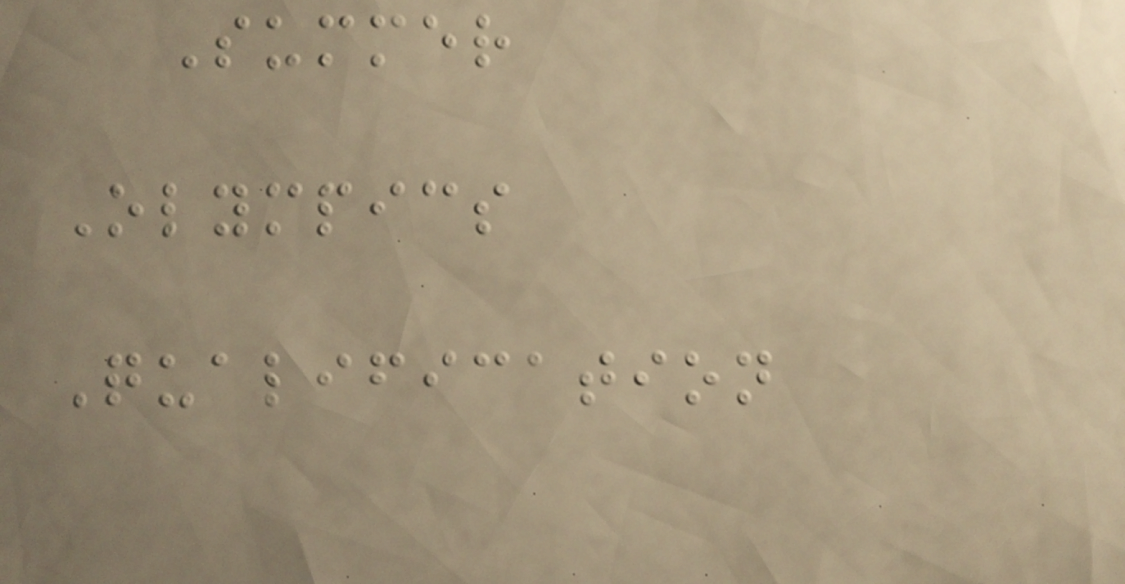Summer
Olympics
Qualification
